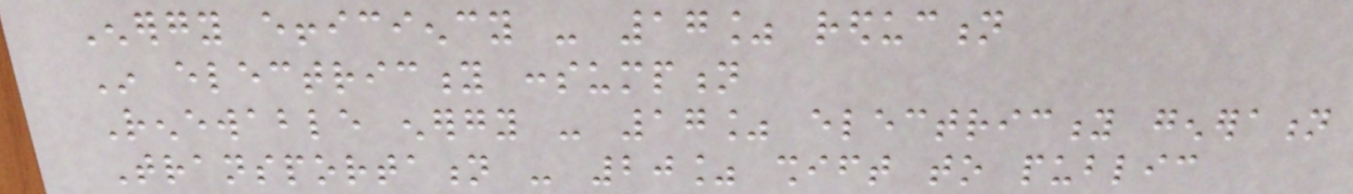Energy efficiency - 17% reduction
In electricity consumption
Renewable energy - 17% electricity generation
Transportation - 20% shift to public
